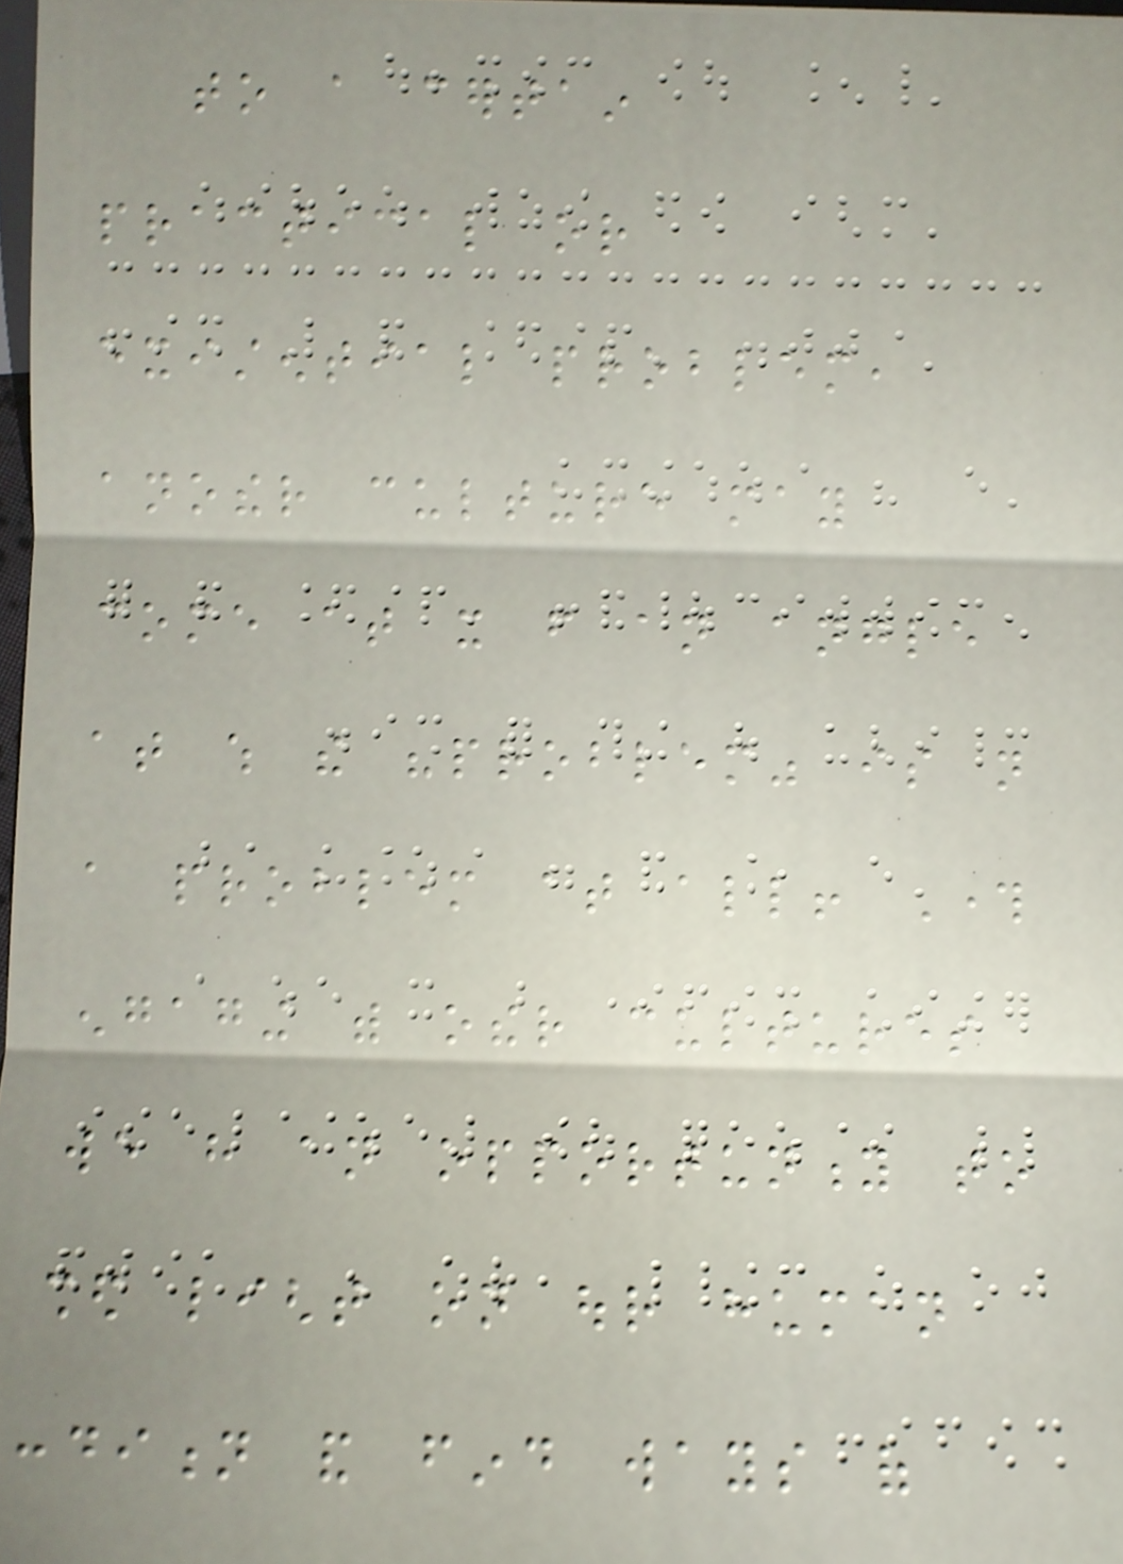to a certain
practical or
existential problem,
another culture may
come at it from an angle
at which the "problem" is not
a problem at all! Through
engaging with other cultures
we have an opportunity to
shed light on our human
condition and find ways of
